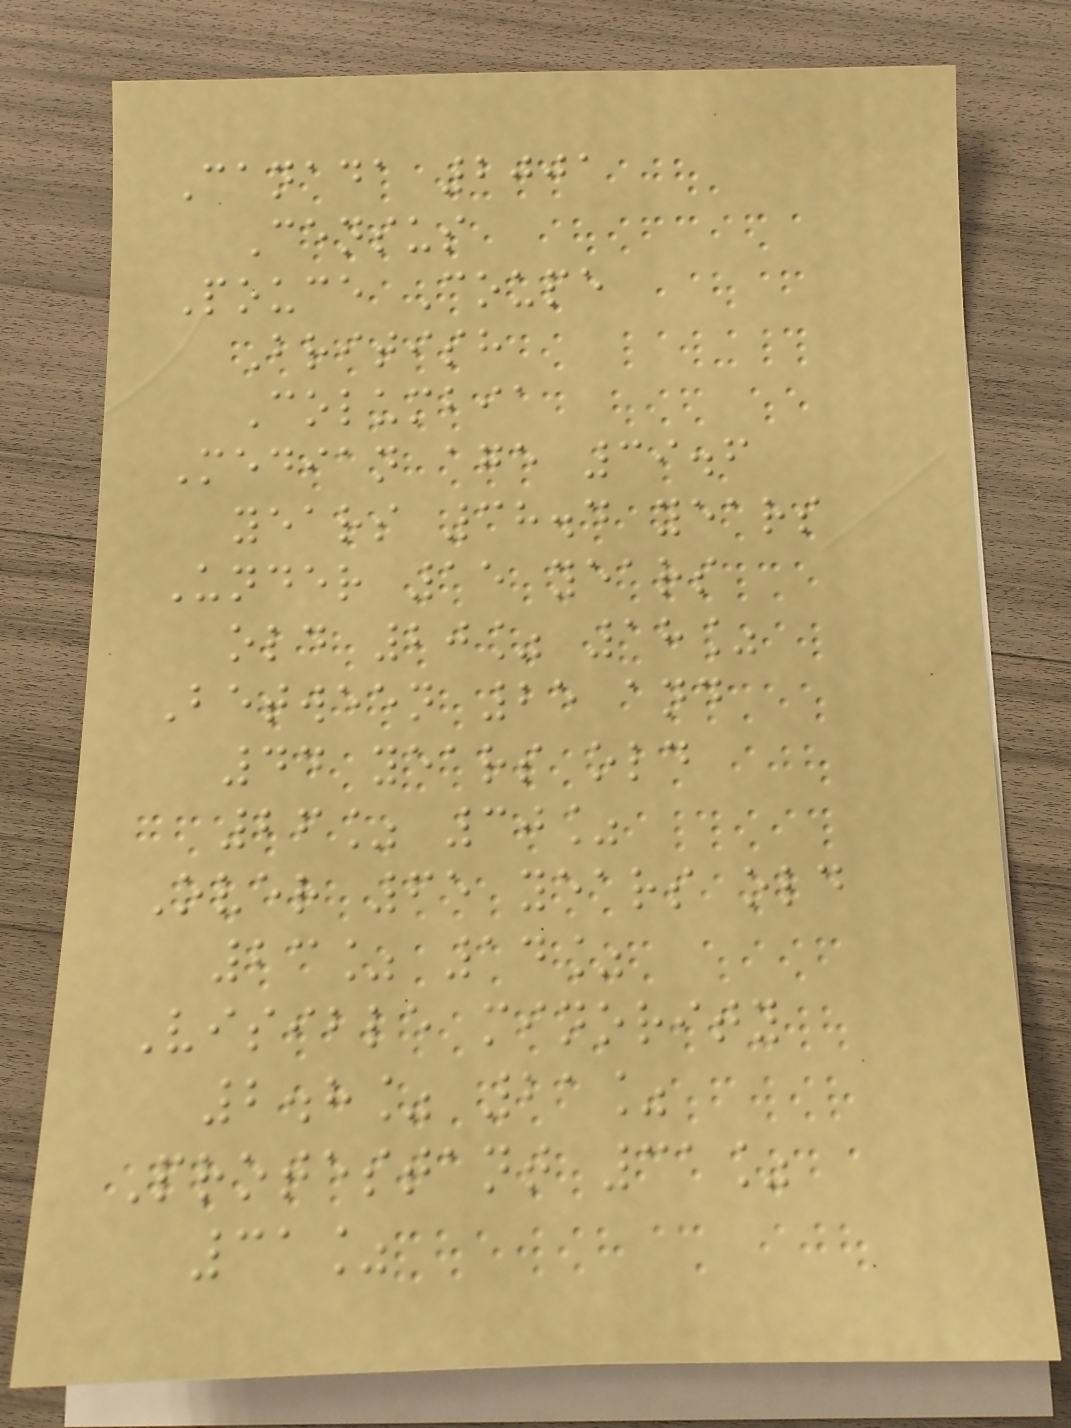Canada 2001
Census
Pouce Coupe
British
Columbia
Median age 39.6
years 38.4 years
Under 15 years
old 20% 18%
Between 25 and
44 years old
26% 30%
Over 65 years old
23% 14%
Visible minority
2.8% 21%
Protestant 31%
31%
